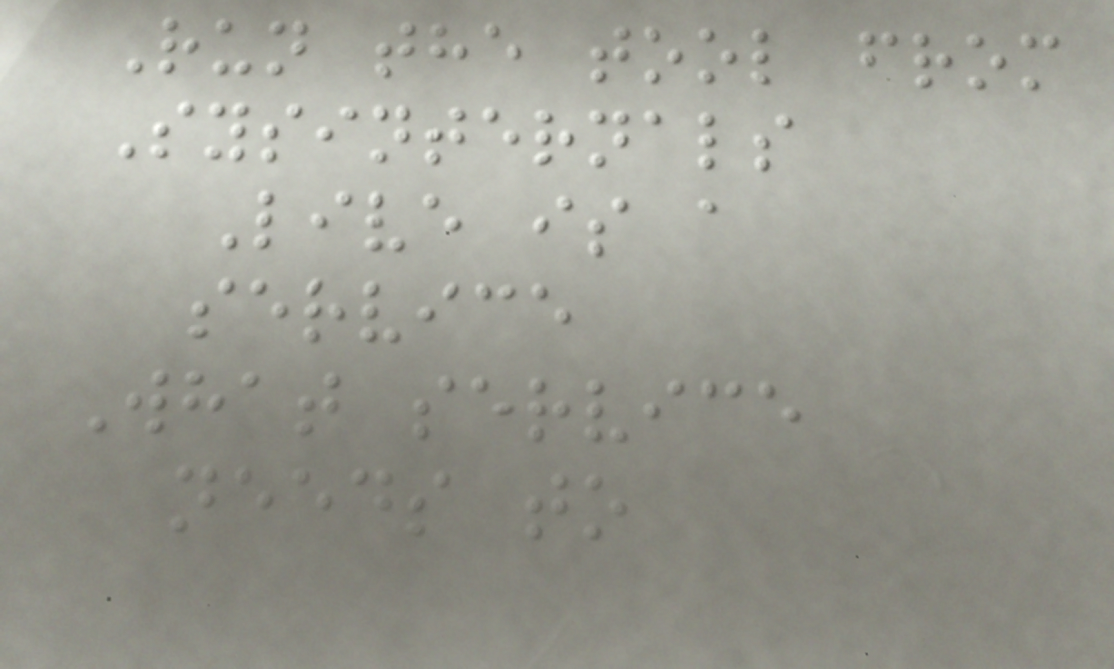Run the tool from
Sysinternals
Live is a
service
What service
needs to
